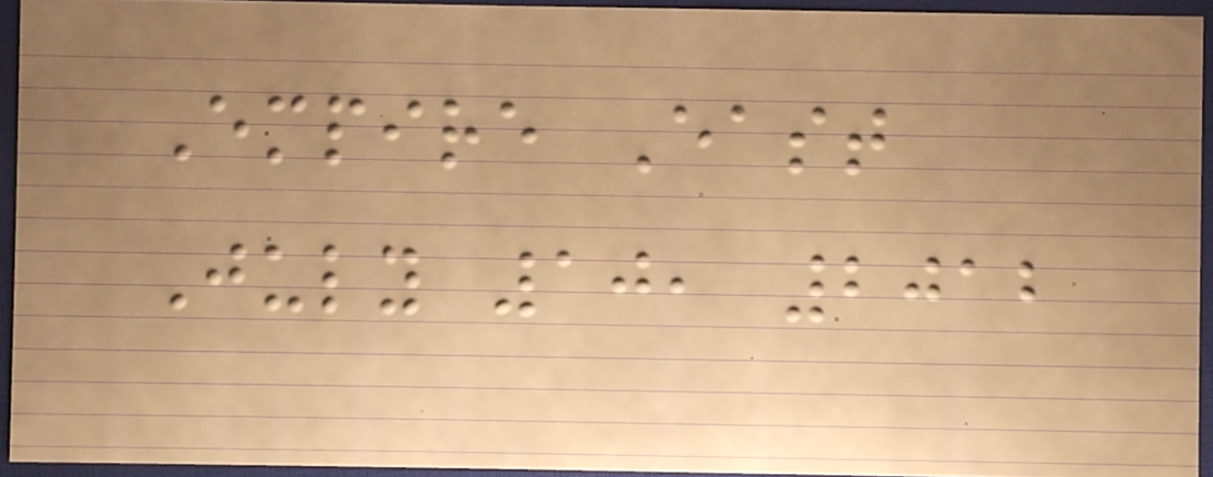Empire East
July 10, 2012
